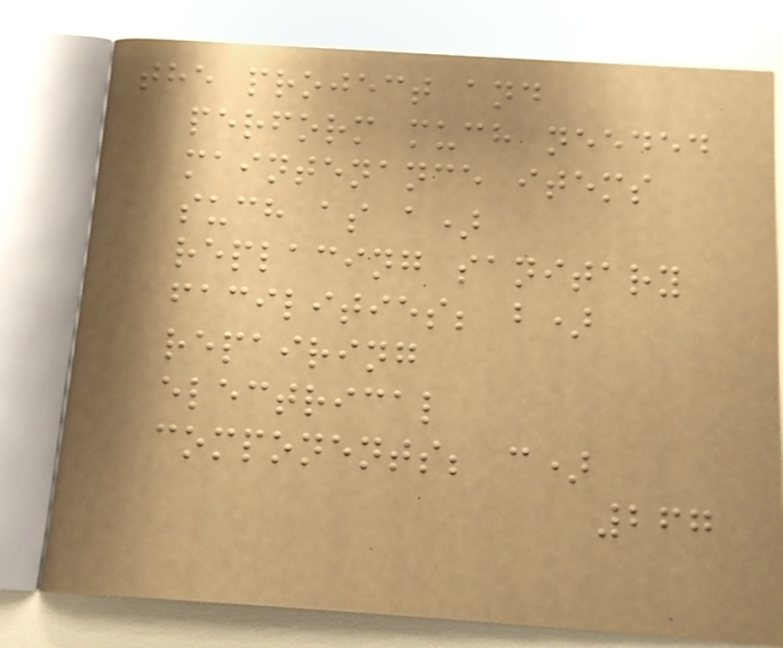the project and
perform much needed
maintenance items
such as a)
replacing sanitary
facilities; b)
repairing
electrical
components; c)
267
